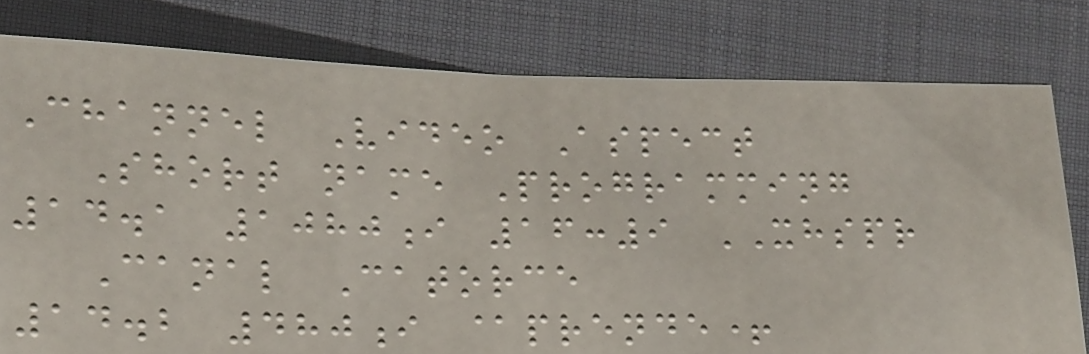Channel Video Aspect
Short name Programming
14.1 1080i 16:9 XHSPR
Canal Catorce
14.2 480i @prende+
